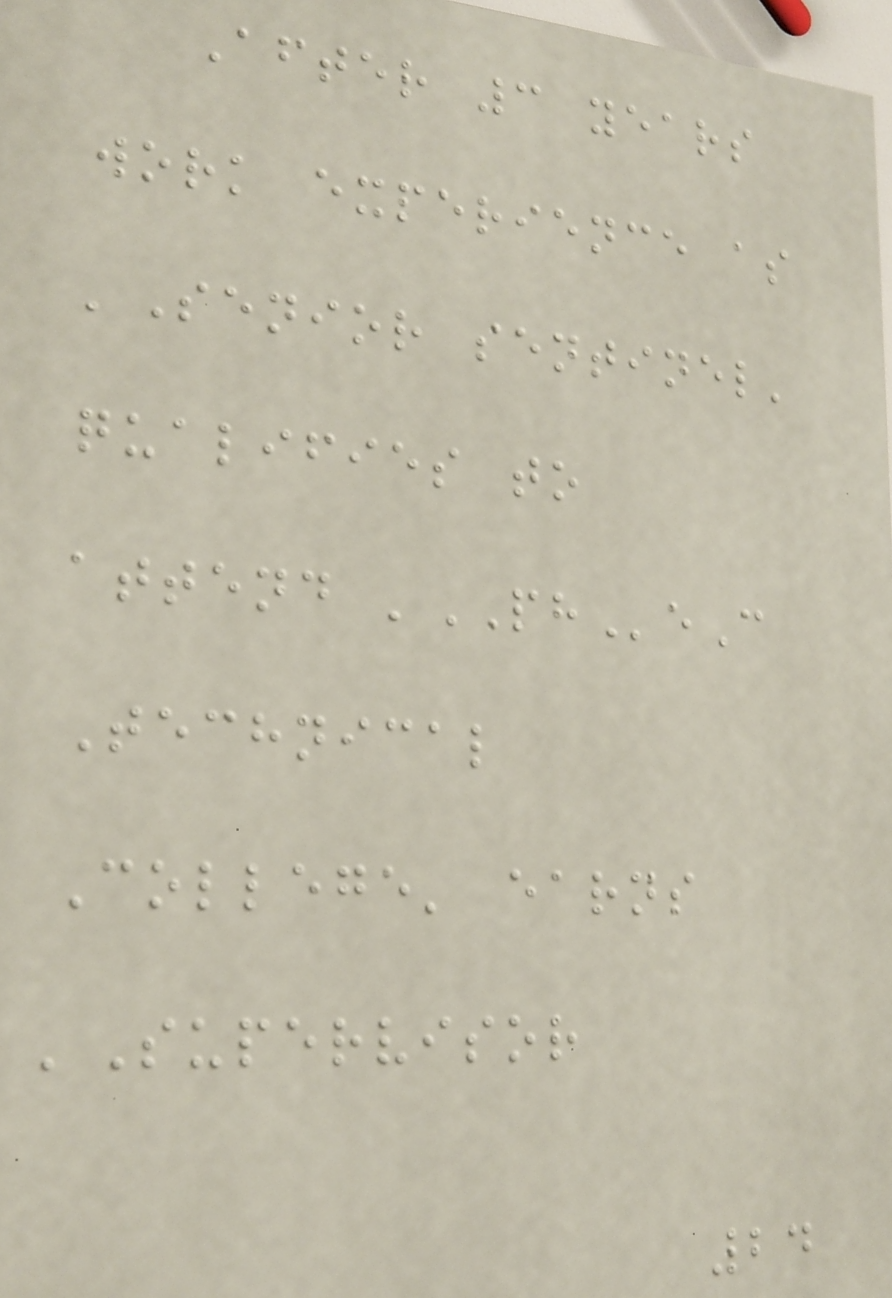After 3 years
work experience as
'Senior sentinel'
qualifies to
attend 'PHeC
Technical
College' earns
'Supervisor
24
